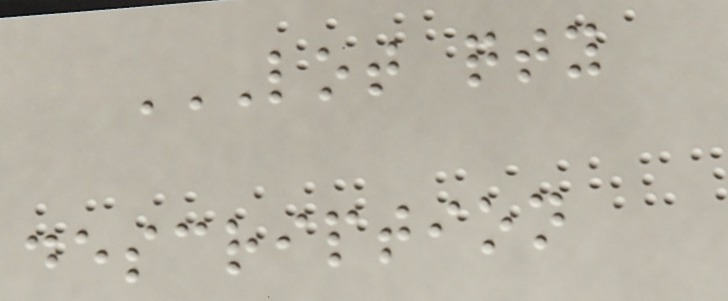LOT QTY
DESCRIPTION
